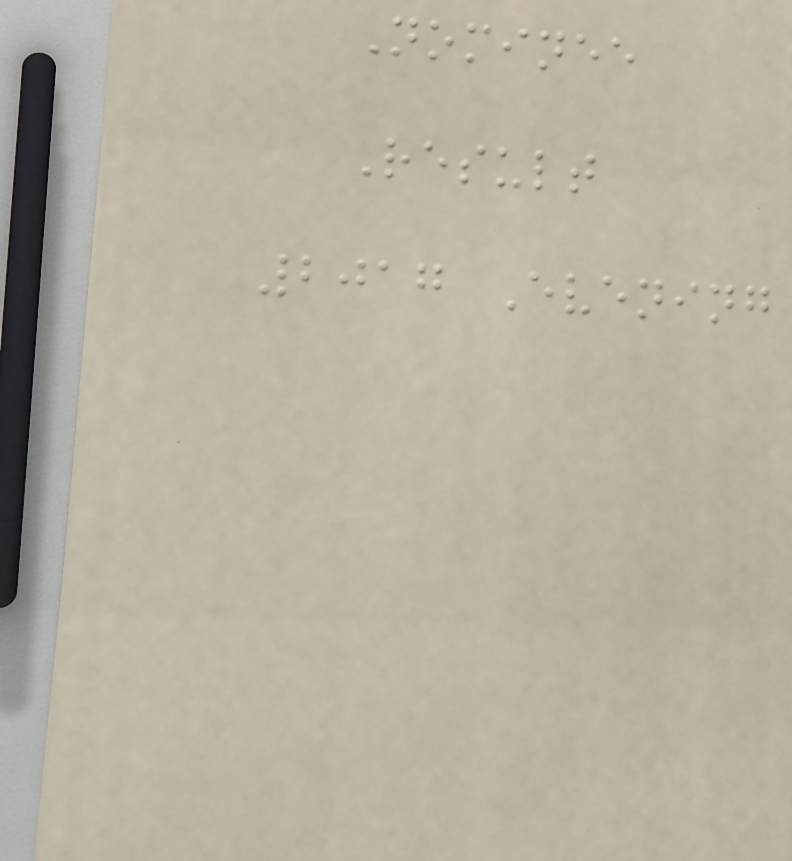Nominee
Result
2017 Evening
